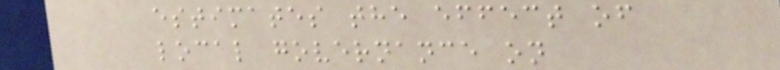estimates the effect of
local governance on
